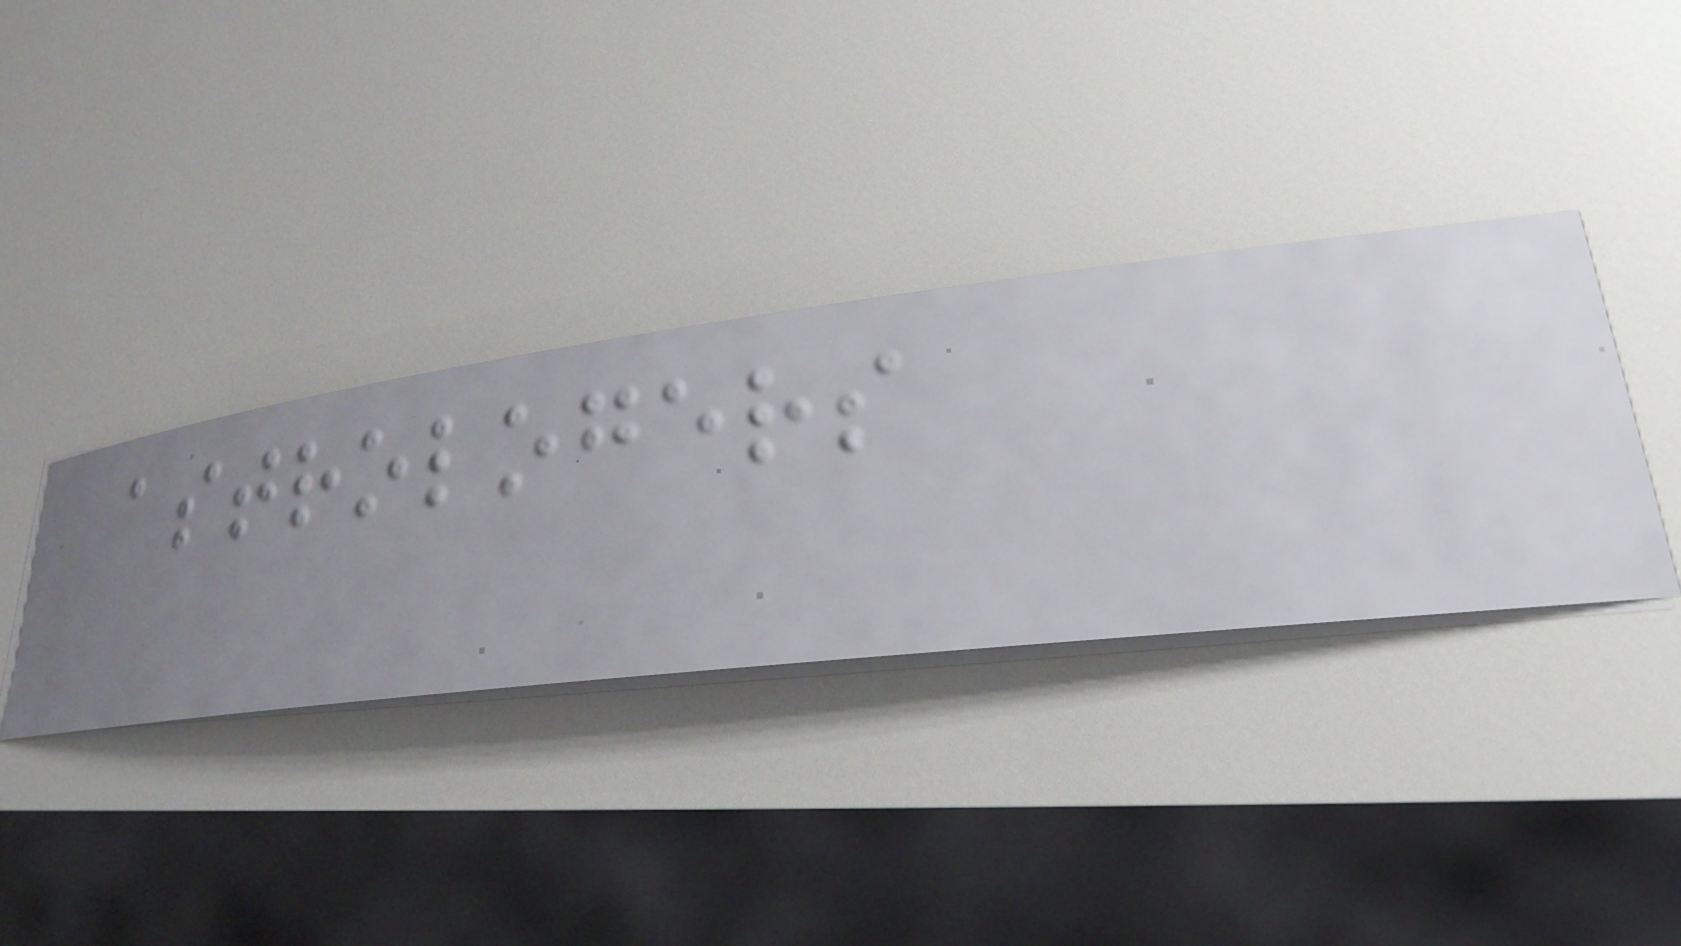astrologers
